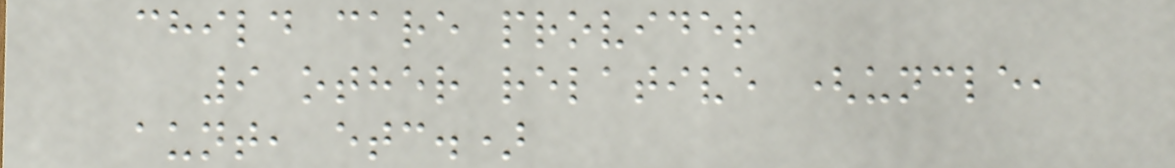child care provider
9 other relative (uncle,
aunt, etc.)
